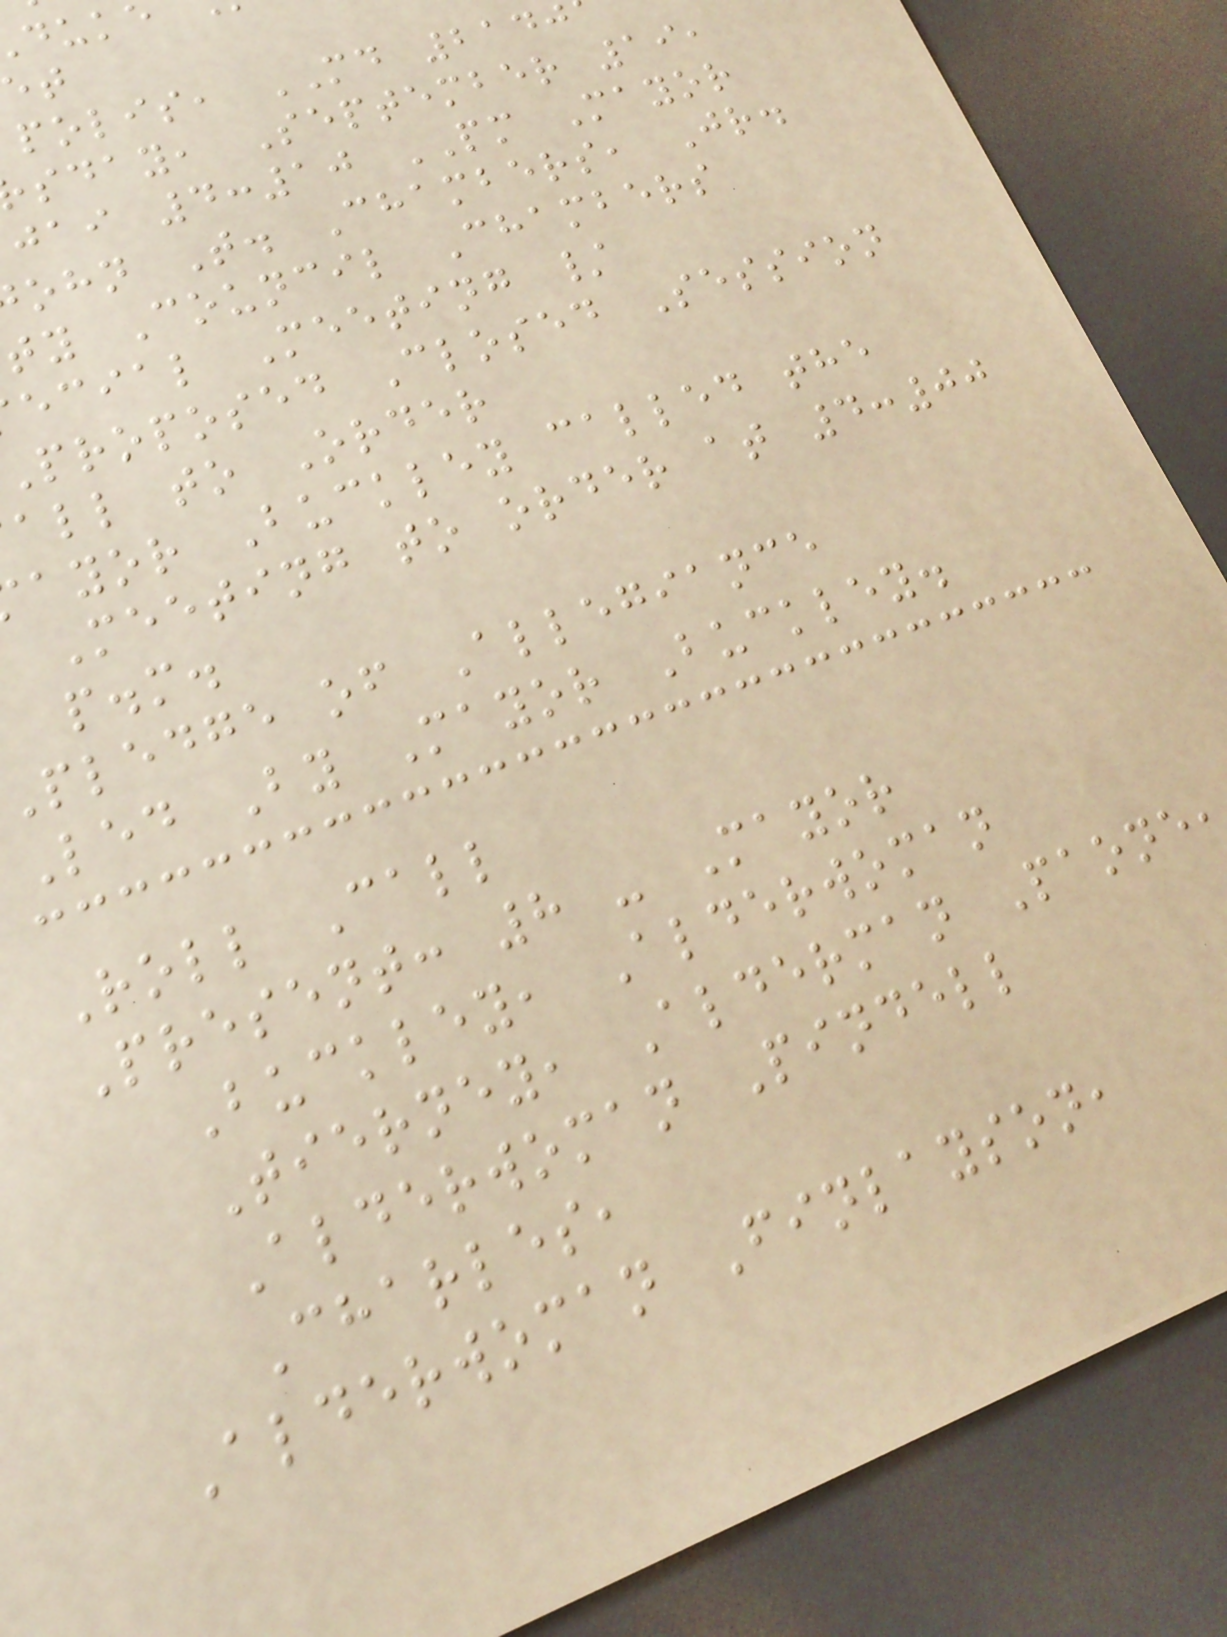polis, MD 2140
sday, September 19,
jai 4:10 PM Mayor
ohn T. Chambers, Jr.
ty Council Chambers
ecial Meeting /
proposed Closed Session
all to Order
ayor Buckley called the
Meeting to order at 4:00
p.m.
pledge of Allegiance
Led By Mayor Buckley.
Roll Call
Present: 8 - Mayor
Buckley, Alderwoman
Tierney, Alderman Paone
Alderwoman Pindell
Charles,
Alderwoman Finlayson,
